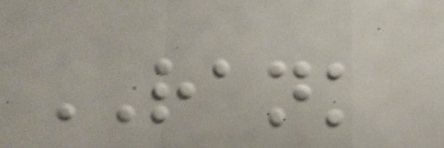RANK
